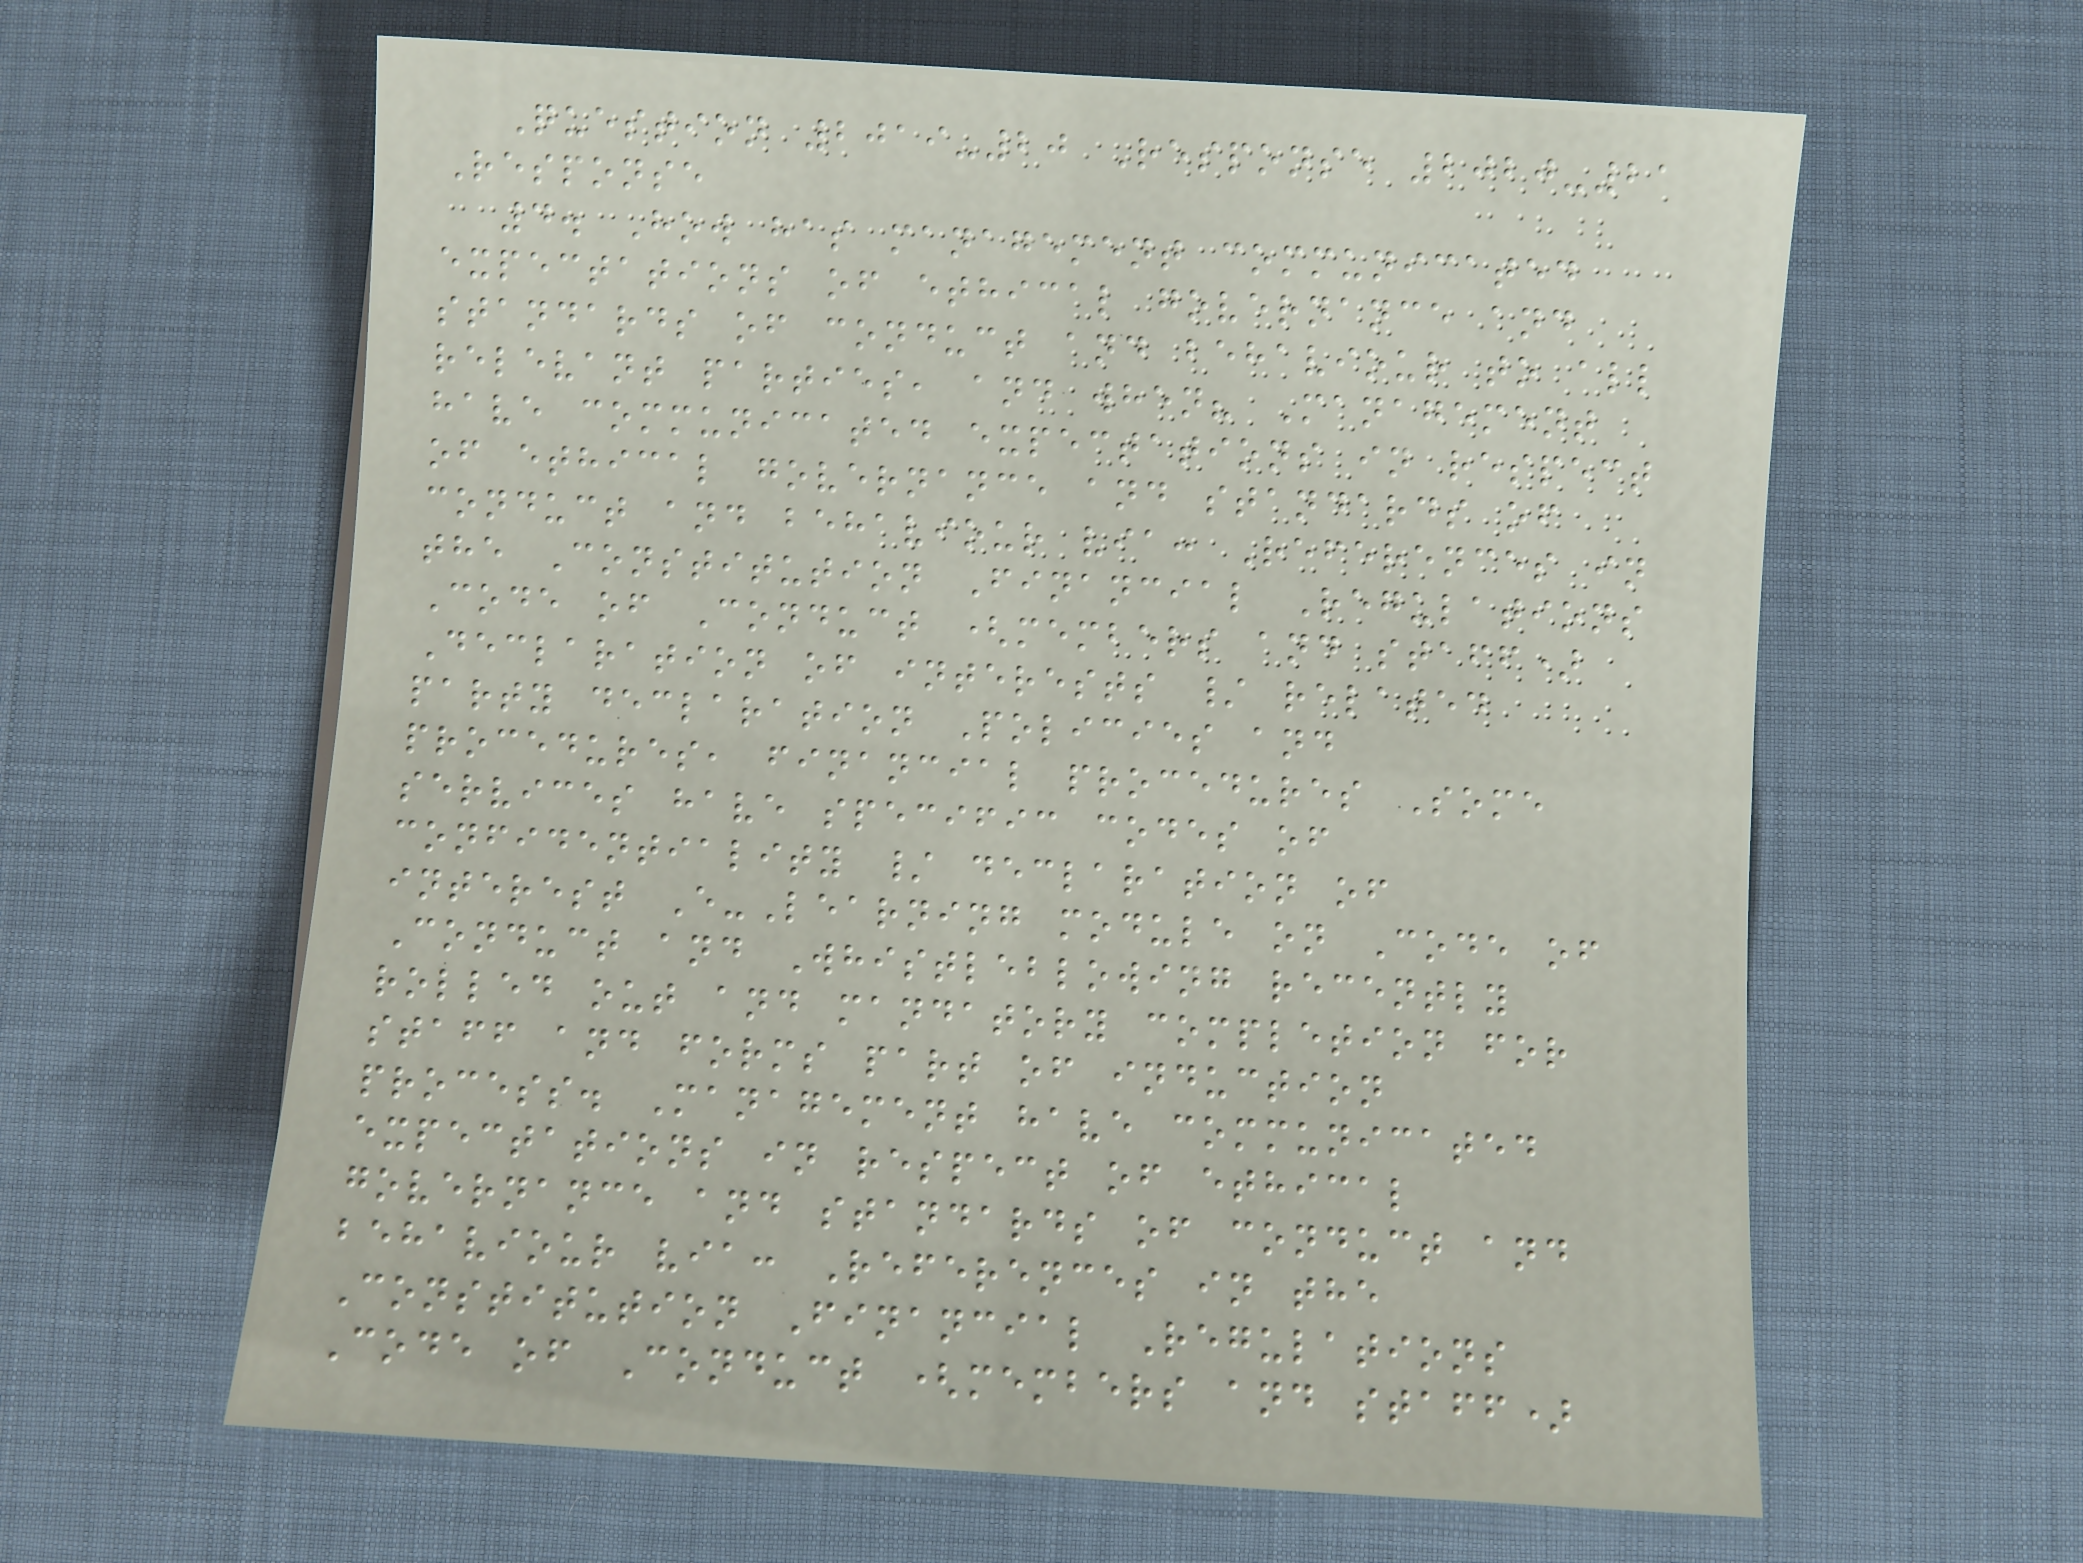Question 2019-20 Response 2020-21
Response
4. How has management communicated
expectations of ethical governance and
standards of conduct and behaviour to all
relevant parties, and when? Management
have communicated expectations in respect
of ethical governance and standards of
conduct and behaviour via: References in
the Constitution Financial Regulations
Code of Conduct (members and staff)
Declaration of interests / related
party declaration Policies and
procedures, financial procedures Some
services have specific codes of
confidentiality / declaration of
interest E-Learning module on Code of
Conduct and Whistleblowing recently
rolled out and mandatory completion for
staff and forms part of induction
process. Management have communicated
expectations in respect of ethical
governance and standards of conduct and
behaviour via: References in the
Constitution Financial Regulations
Code of Conduct (members and staff)
